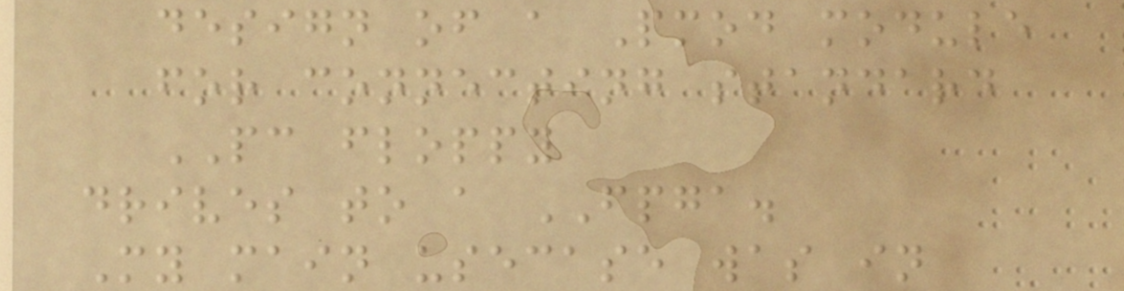design of a Pmod module
for connecting standard
PC floppy
drives to a FPGA.
My main usecase was in
